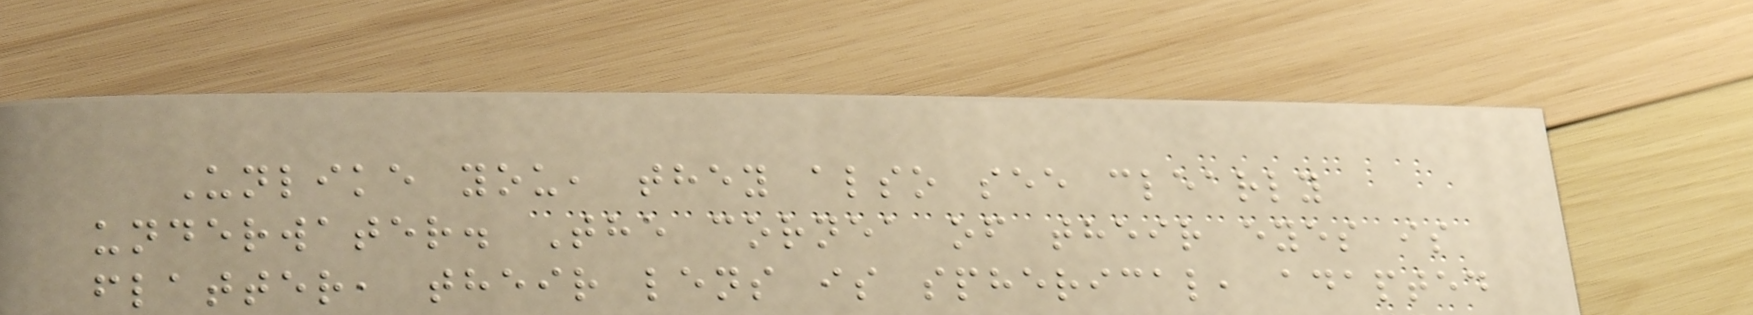Unlike you, they also see clearly
underwater. The cornea of their eyes is
flatter, their lens is spherical, adapted
